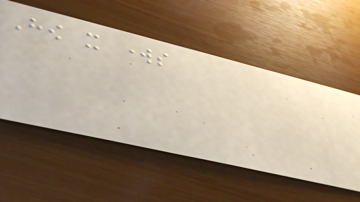How it works
